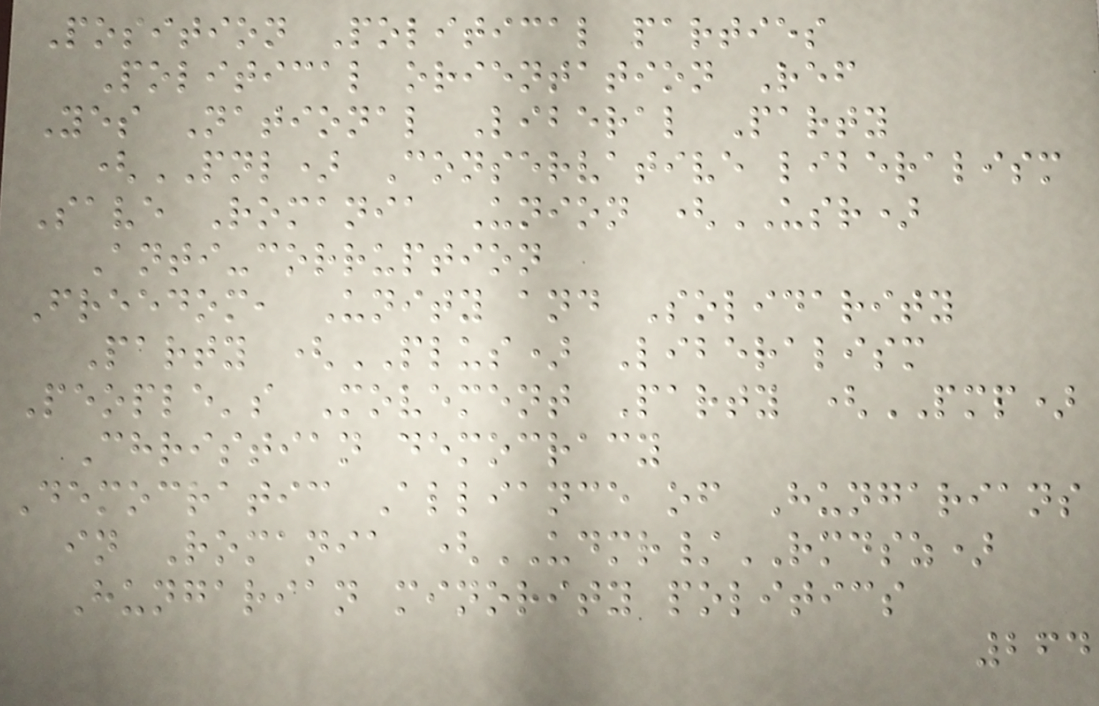Position Political parties
Political orientation Ref
Yes National Liberal Party
(PNL) Conservative liberalism
Save Romania Union (USR)
Anti-corruption
Freedom, Unity and Solidarity
Party (PLUS) Liberalism
People's Movement Party (PMP)
Christian democracy
Democratic Alliance of Hungarians
in Romania (UDMR/RMDSZ)
Hungarian minority politics
264
